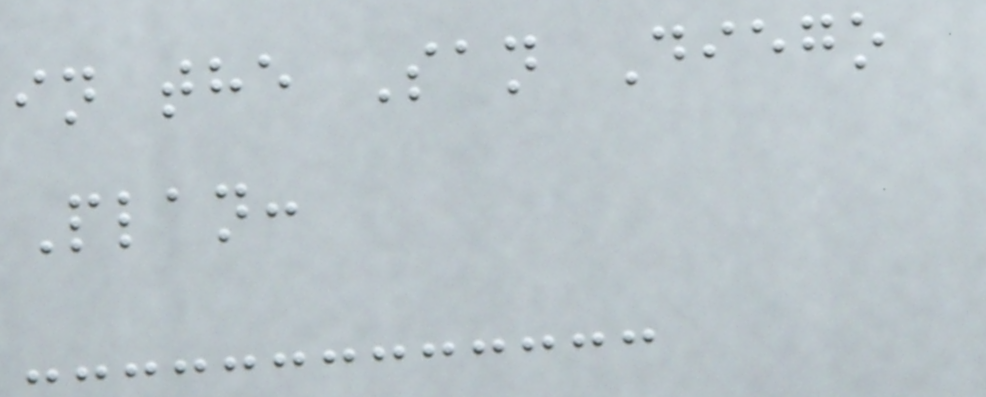in the San Diego
Plan:
